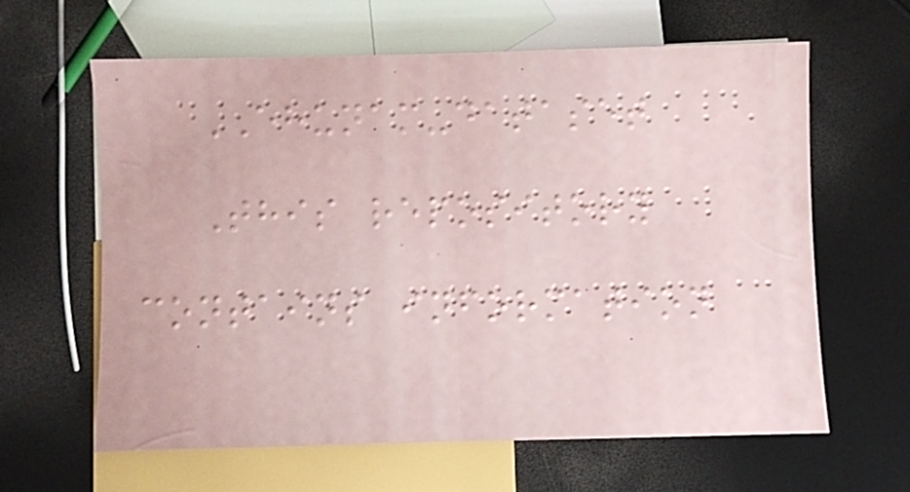EHUNAM-dataset
This repository
contains information
